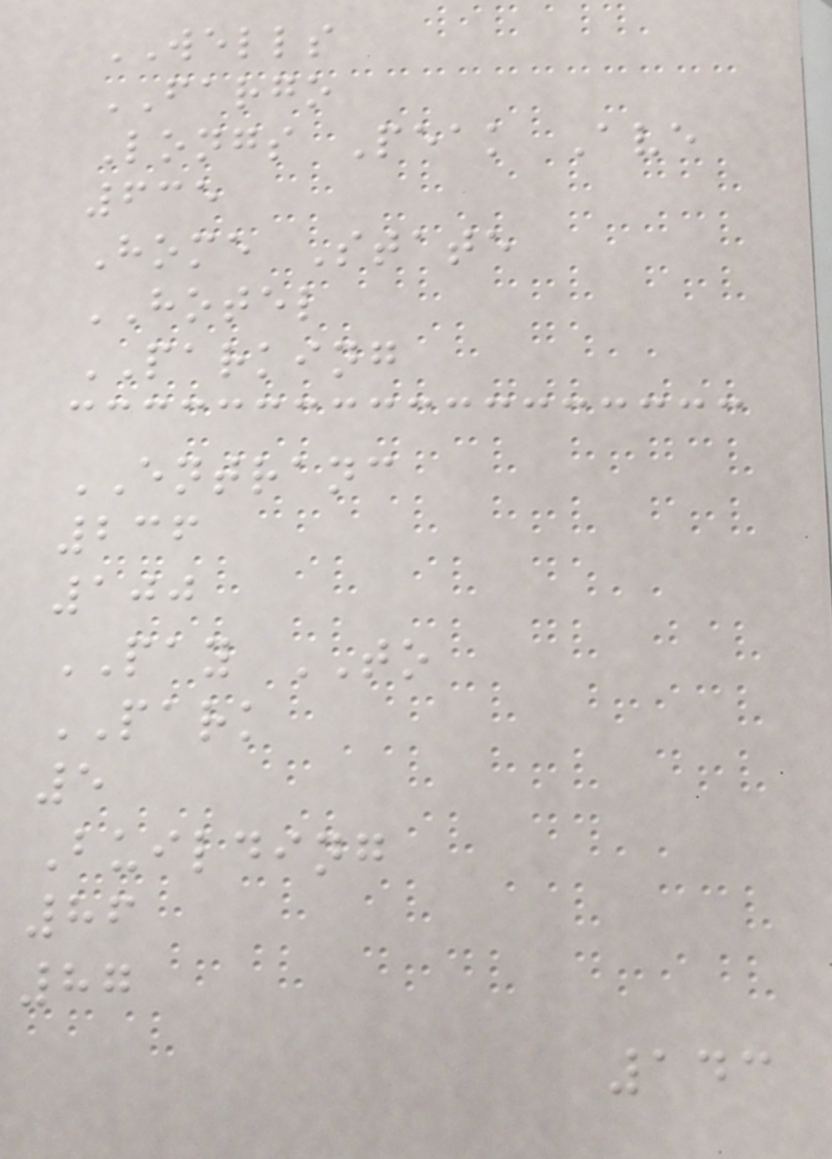WELLS
FARGO
Longs Peak Ave
635
Home State
HOTEL
PARKING
ENTRANC
236
100
PAY TO
PARK
5
Building
86
87
143
